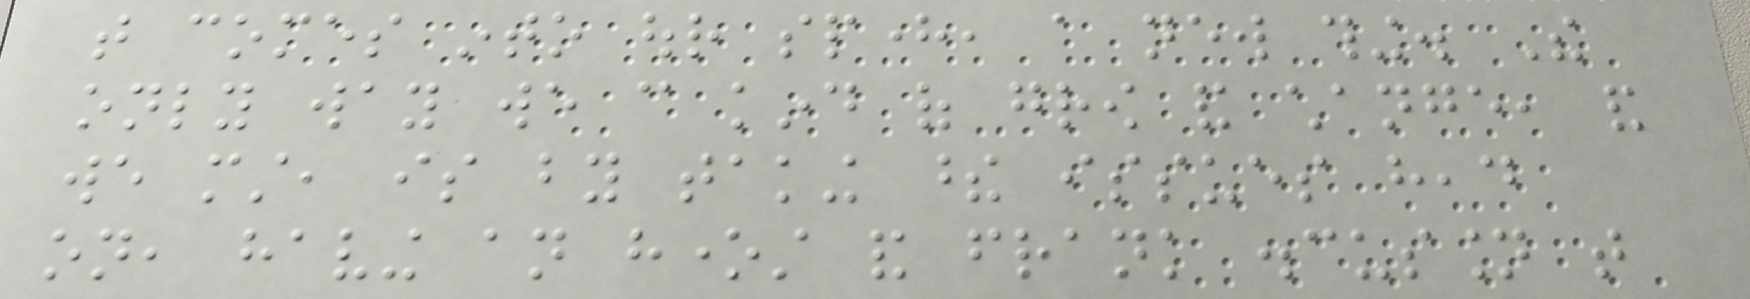that comes into our sphere, a new thing. The
only way we can kind of grow and change, and
we must, is by taking these issues head
on, having an honest and frank discussion that
